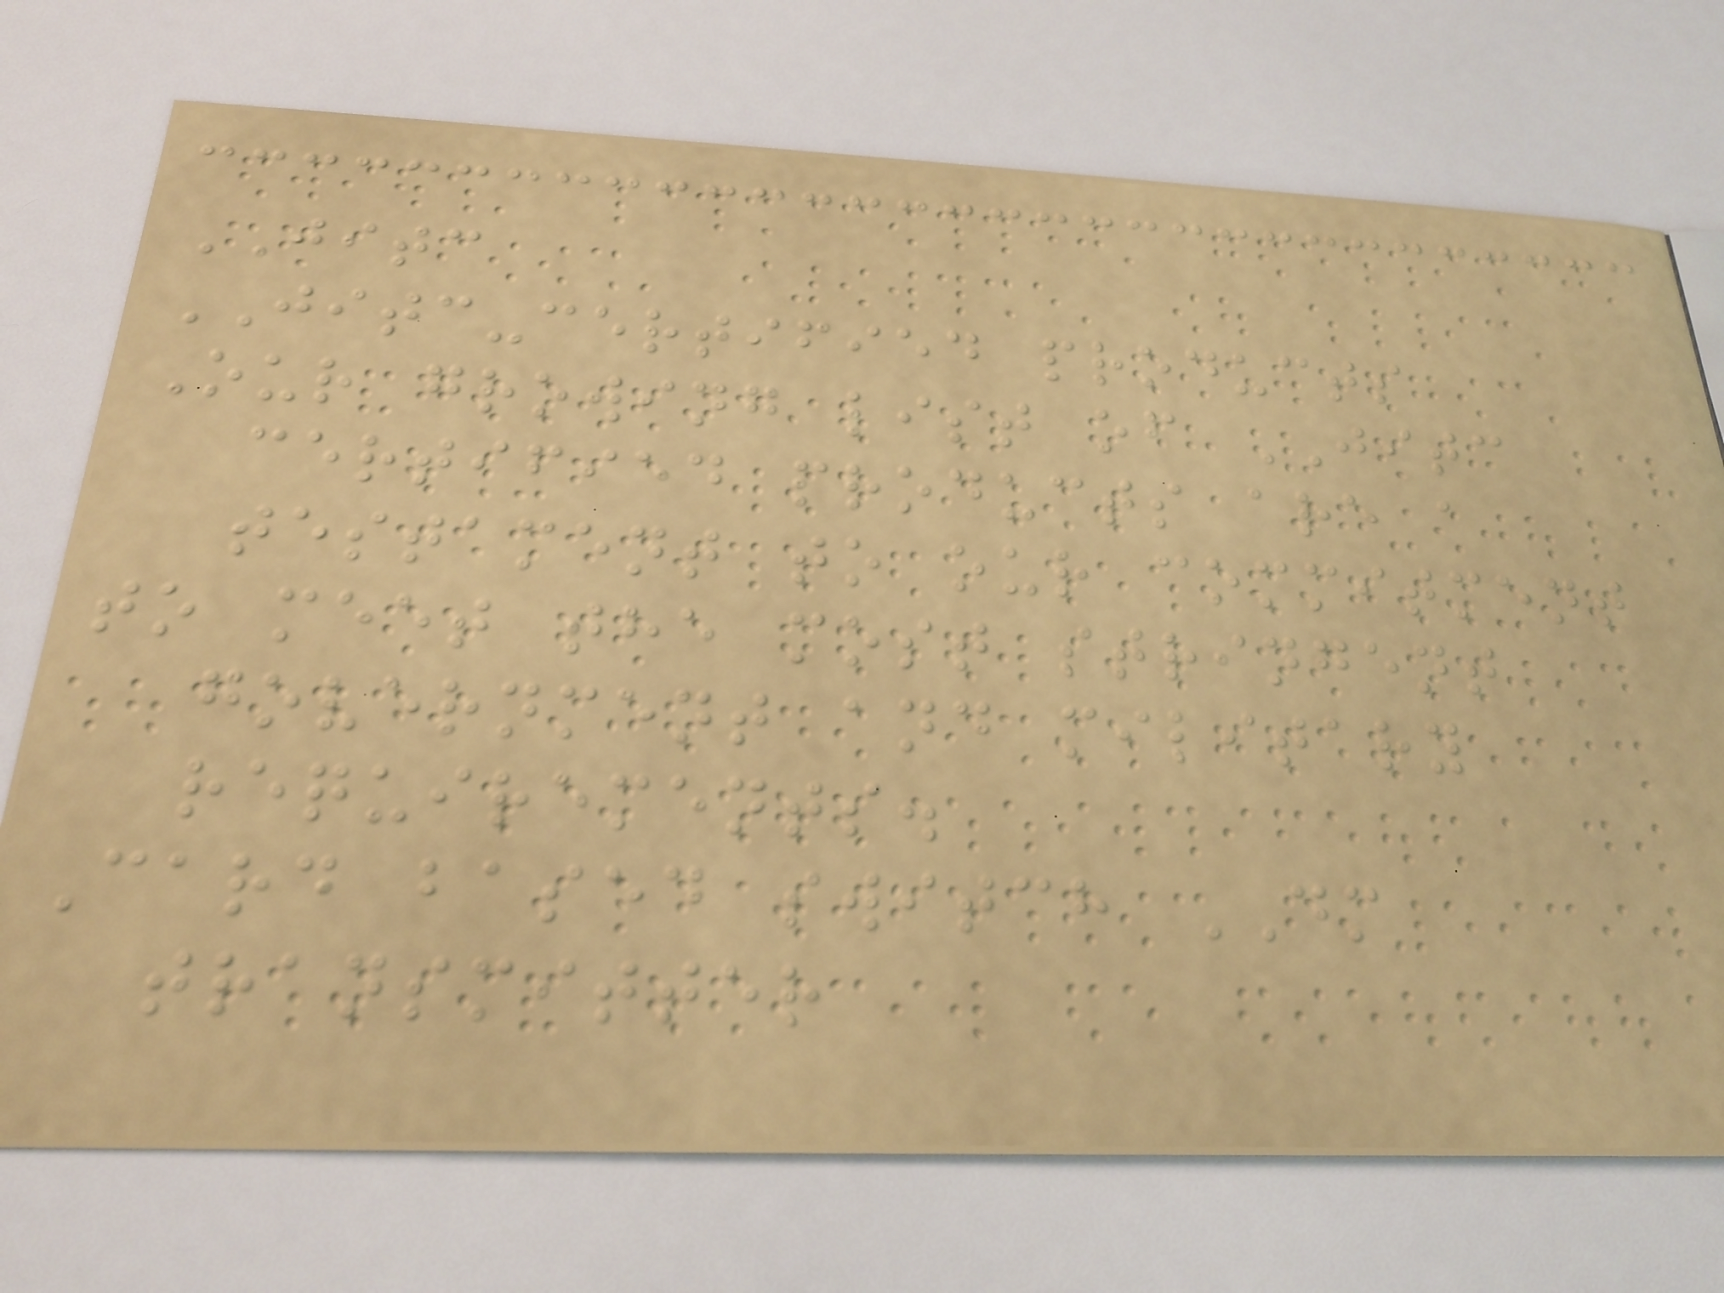JITC
JITC-certified products
Our growing list of JITC
certified products are a
testament to our commitment
to meet the most stringent
government and military
requirements.
Card based switch DM
transmitter
